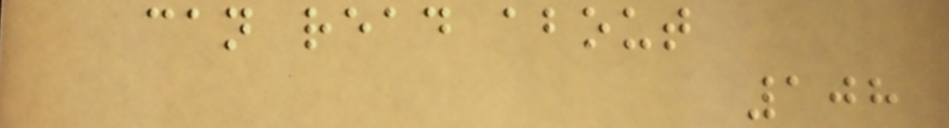can read about
108
